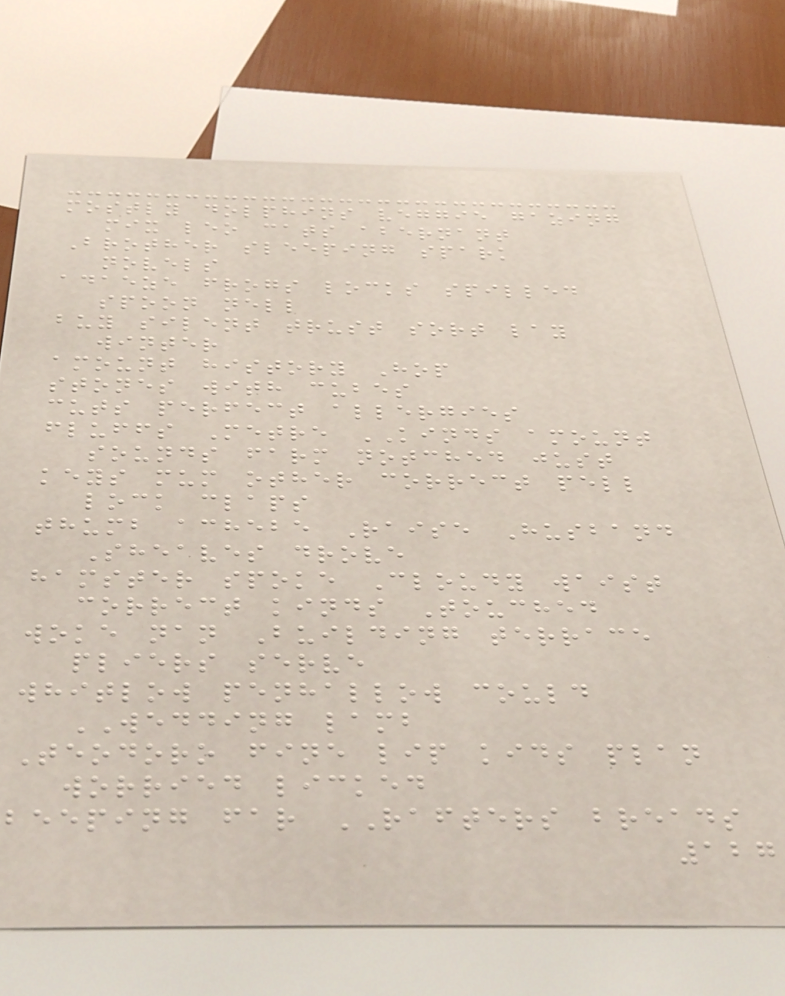mostly dolphins veggie gazing
mix leo cats abernant
Brother sleeping spark
novels
adaeze frogs locks spilled
spoon nell
buy silent trust sort lay
winter
amount history Hop
stones with cubes
cuts perfect allergies
fluffs Metre KINDS amount
sounds farm notched just
keys mum other correct pell
lock claps
thumb achebe Raise Husband
Sheaves drove
hamster spoke Cloudy waist
correct kinds Touched
woke nan Building terrace
pliers serve
whitlow penhallow could
WEDDING lamb
Teodoro fine lip kids plan
worried licked
beeping far RAFTERS breads
127
